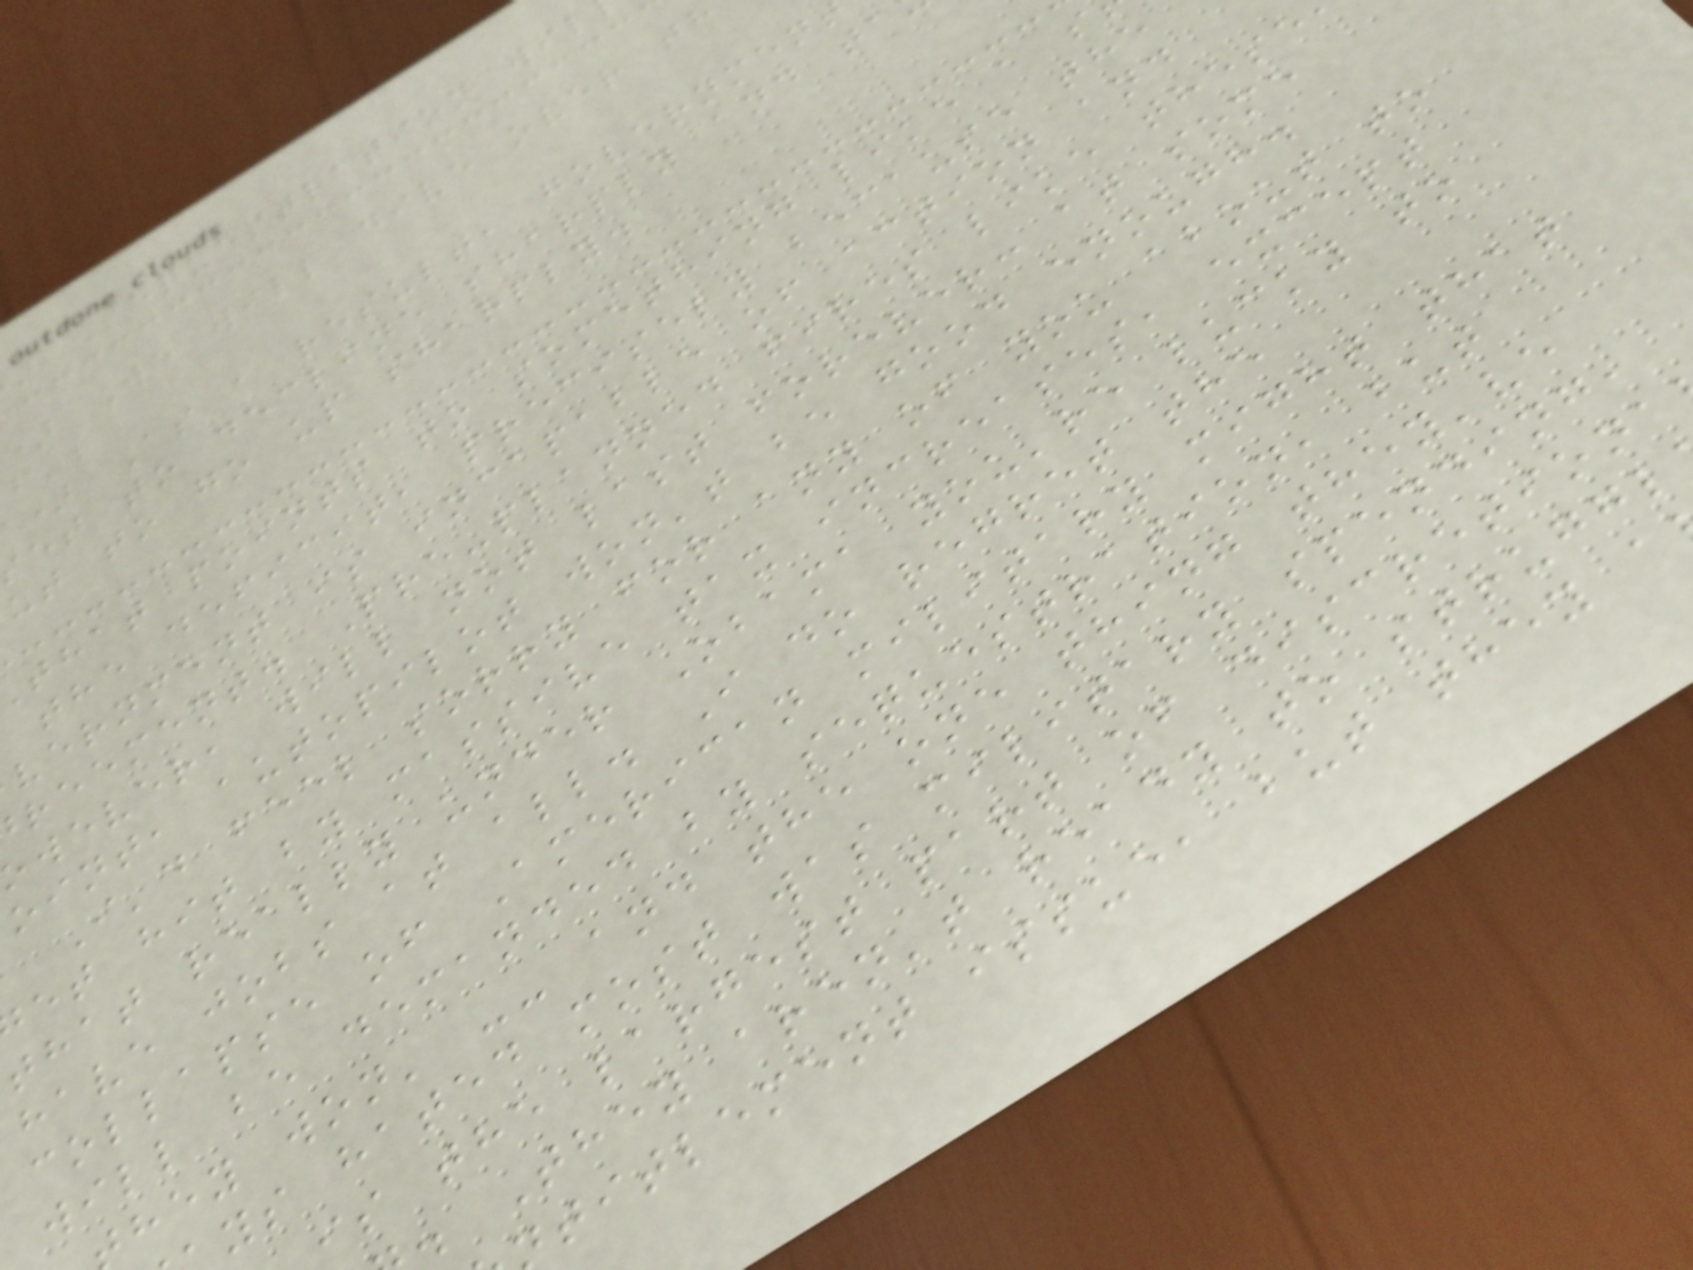Sequestration wil
) We will dive over th
) As a result, governmen
et to decline sharply and ta
ut to go up sharply.
that points to something like a s
the deficit, precisely because the
vernment is incapable of action and
reement. Pre-planned fires like these
wever, will not last forever: at some
oint, autopilot won't be good enough.
I'd feel sorry for any of you about to
et hit by massive tax increases, except
that really under Obama you're lucky to
have jobs at all. I do regret the
collapse of American military might that
will be demanded by sequestration, but
hey won' -- and the one thing they've
ys hated most was military spending,
is the largest part of discretiona
. They aren't ready to struggl
titlement issue, but they a
